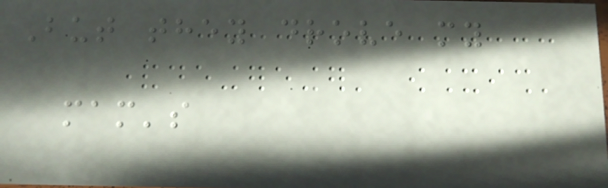But they drove my
mam's
